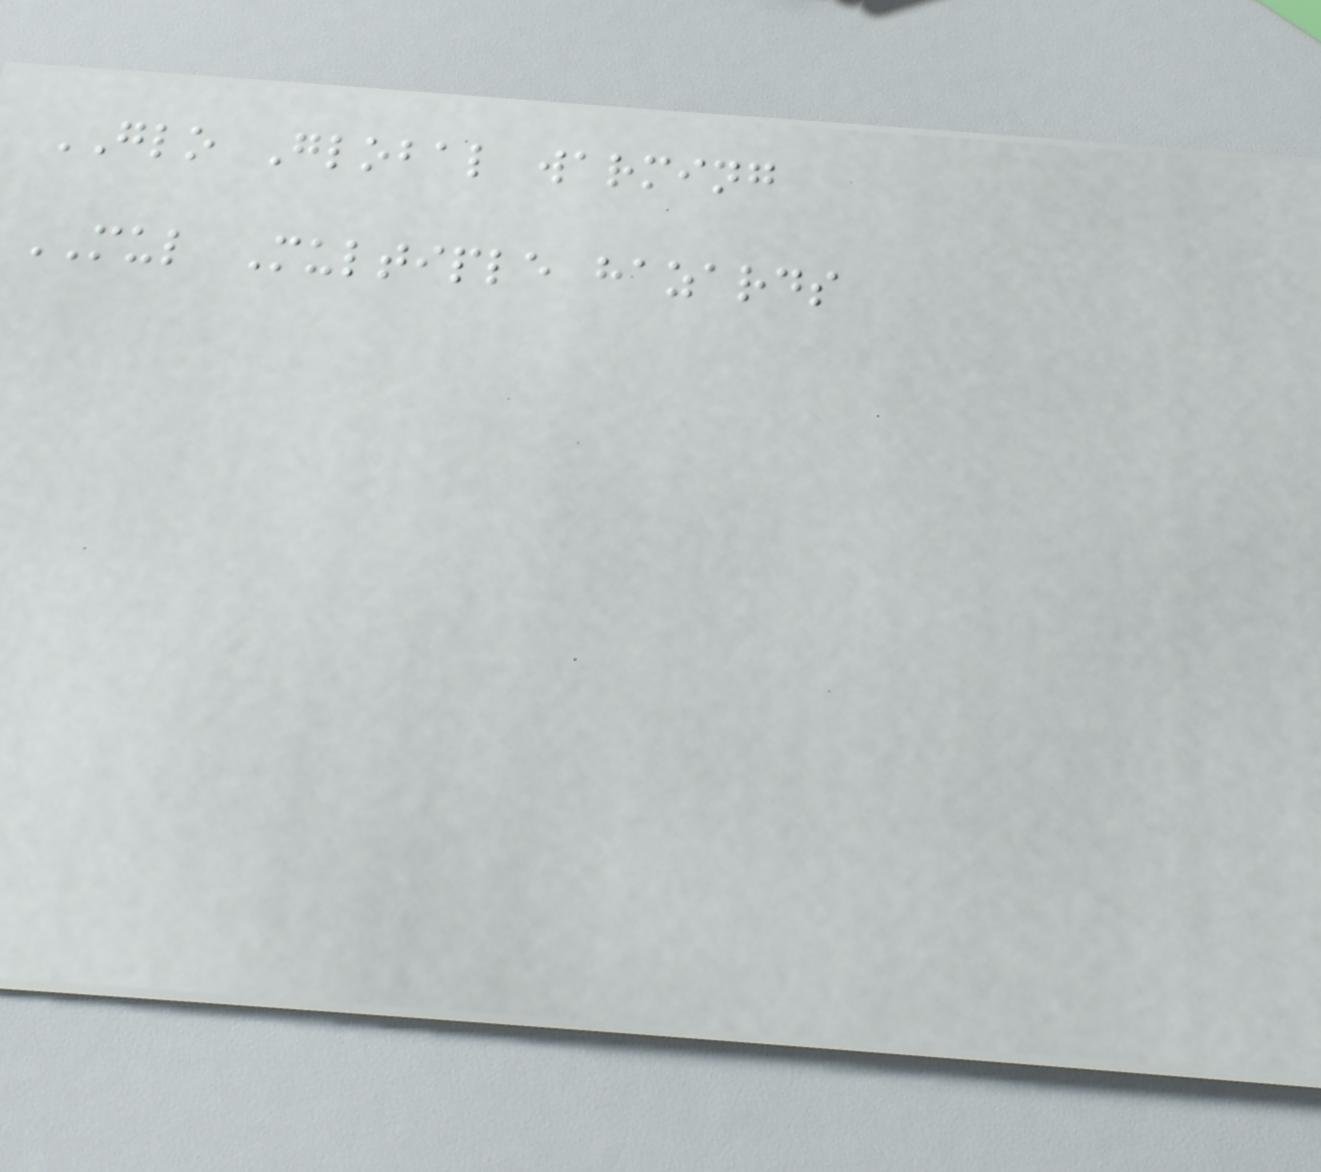GLO Global warming
MUL Multiple hazards
